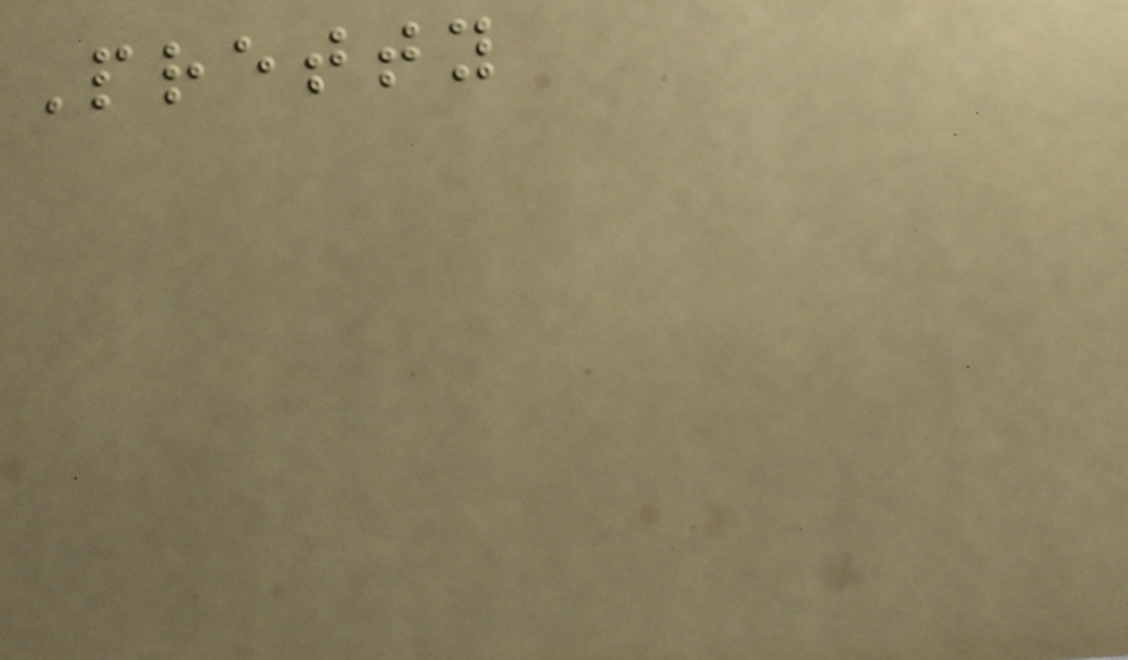Pretty
